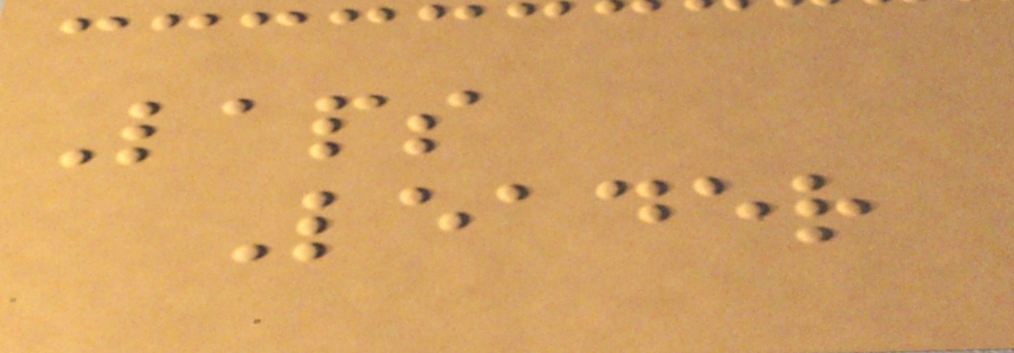Laps
Leader
